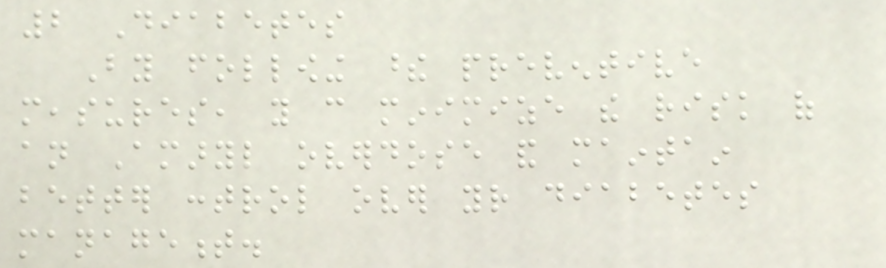2 Diabetes
By following these preventive
measures, you can minimize the risk of
an Amaryl overdose and maintain
better control over your diabetes
management.
